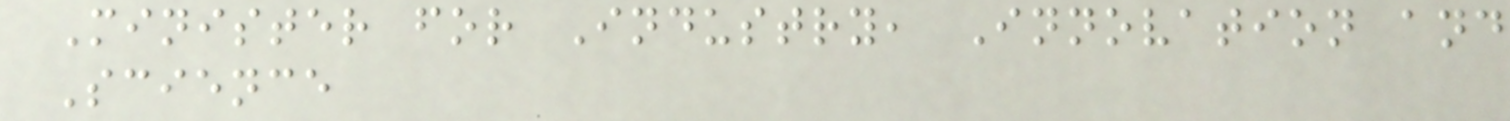Minister for Industry, Innovation and
Science
